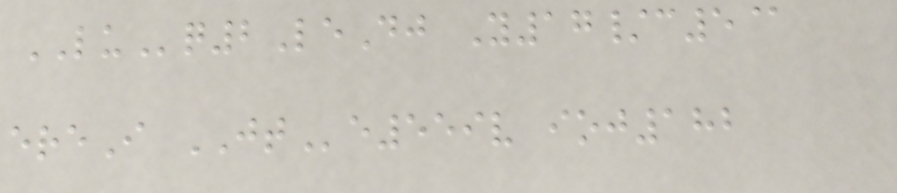LUq2LeDj Y17/c5@
ereI JTe559v ioj182
